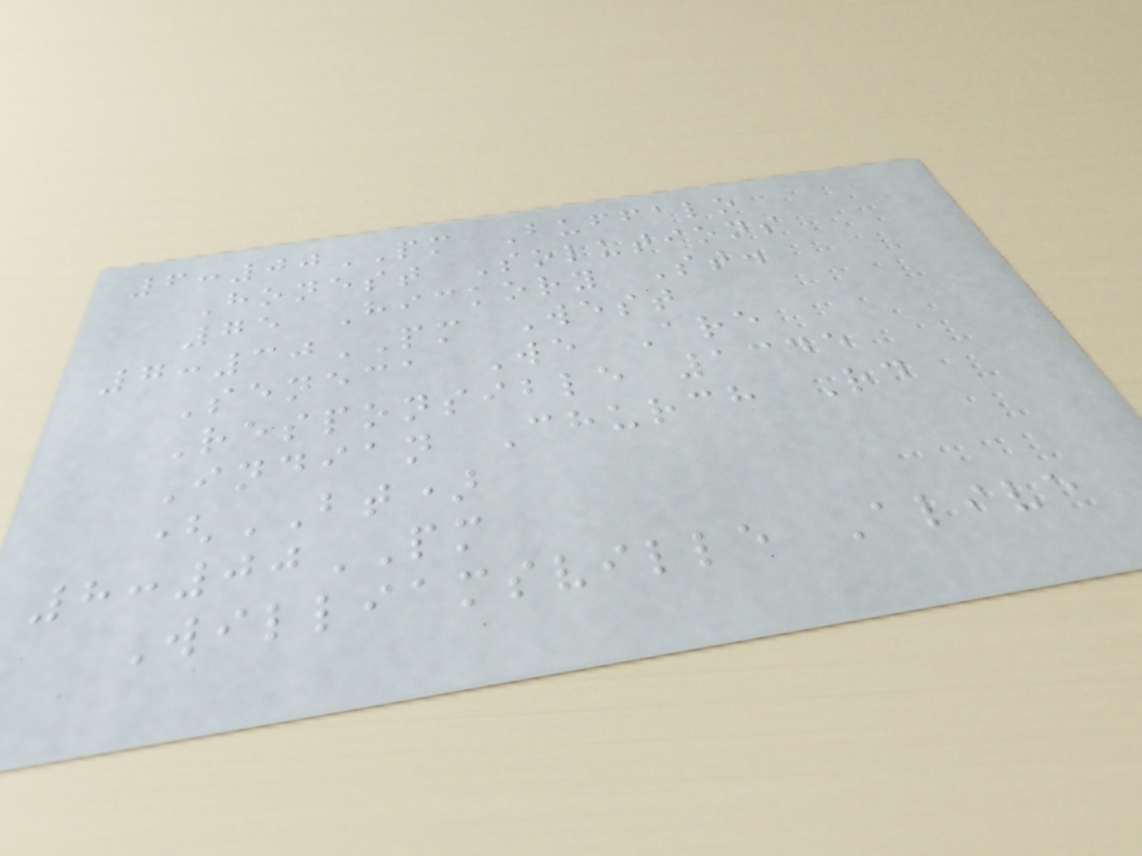6:00PM Buffalo
Honest Solutions
75 Hickory St.
7:30PM West
Seneca We Are
Responsible 1345
Indian Church Rd
(BT)
8:00PM
Williamsville Alive
